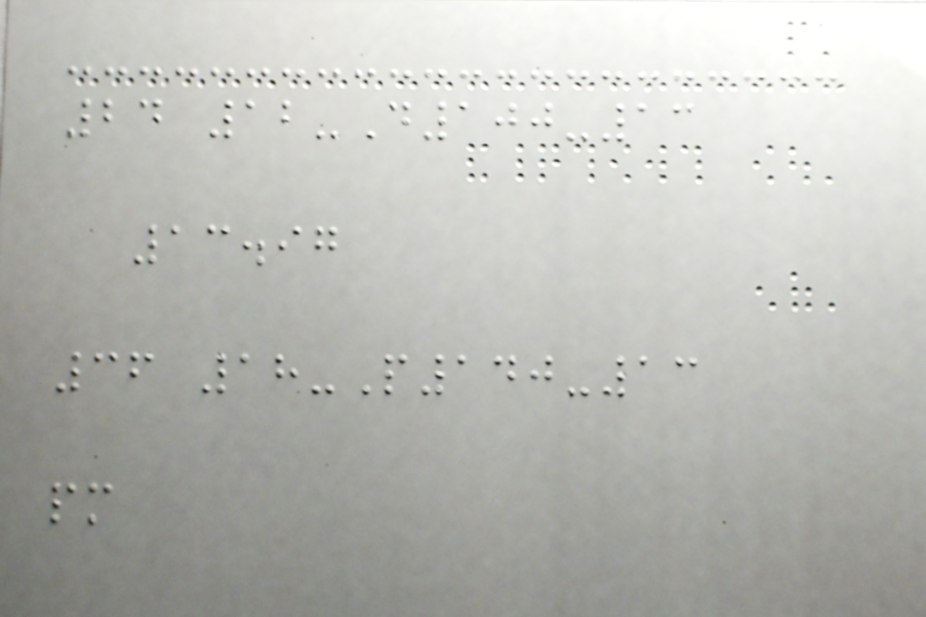24 12-D100-13
13.97
36 18-P140-13
pm
